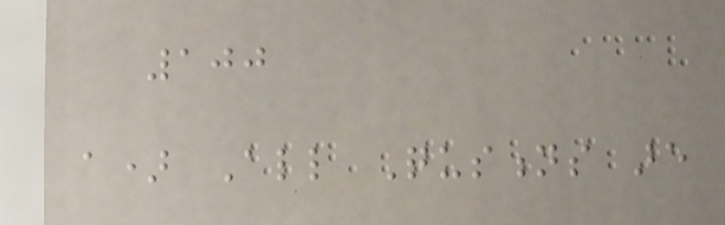100
a) All Qustions are
